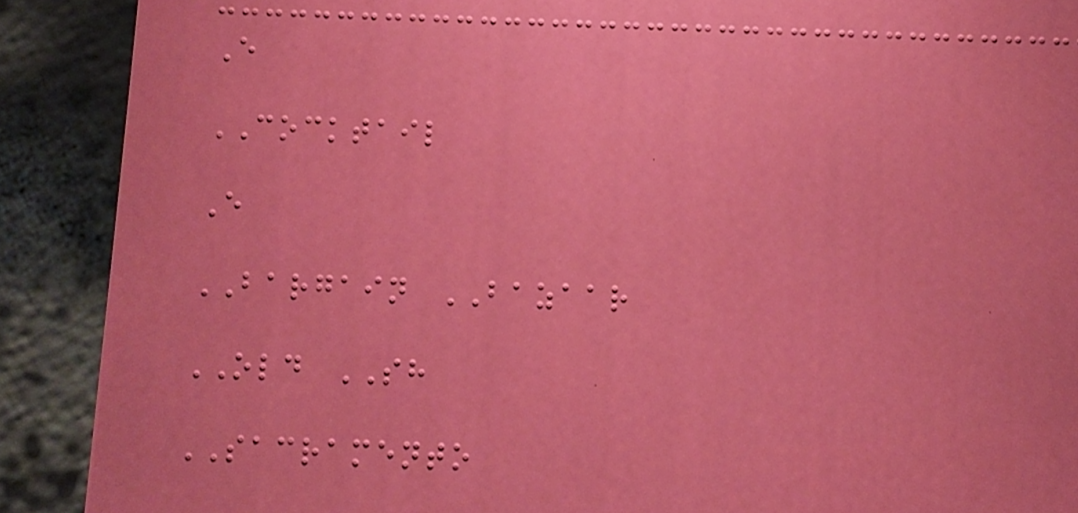E
COCKTAIL
E
BARGAIN BAZAAR
OLD SH
SACRAMENTO
